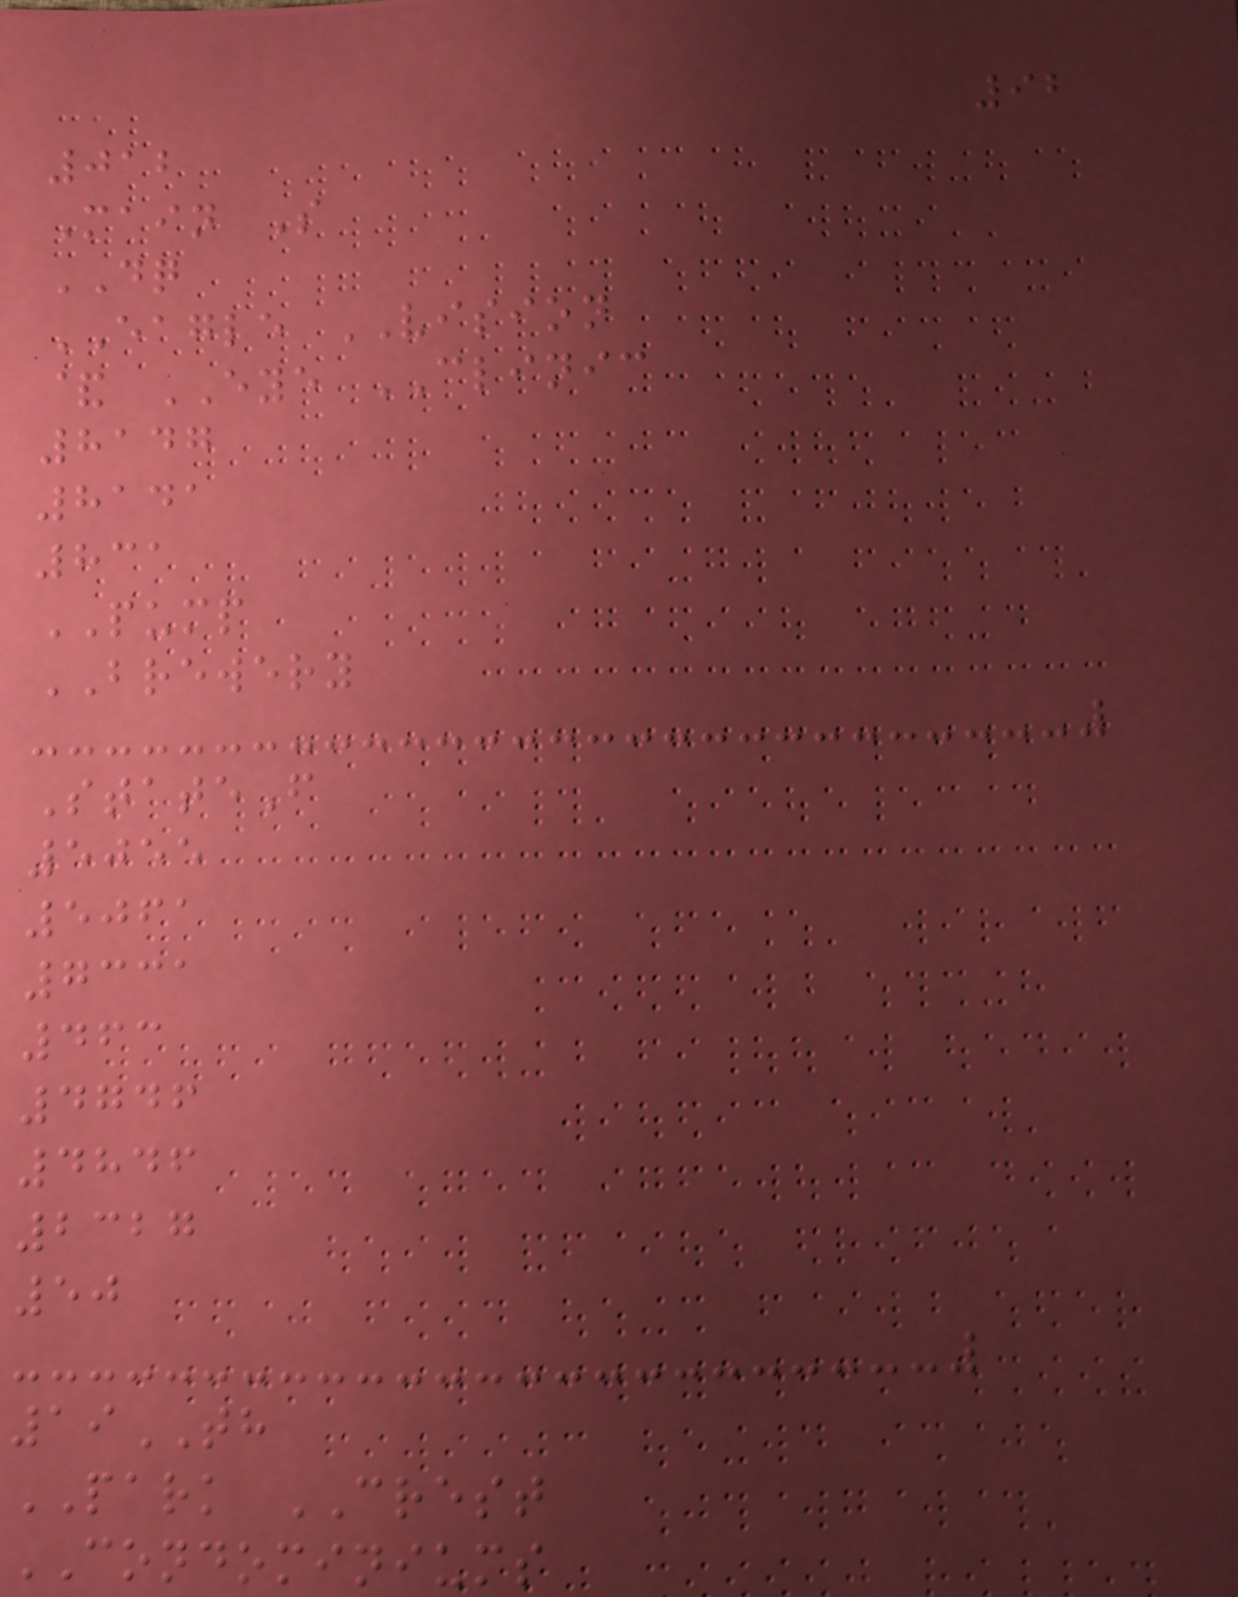92
012
Main S
DQ
EAGLE VISION
& EYE CLINIC
8147
8141
831
PUMP
BREWERY
StateF
5055
5061
7331
463
4746
4846
2327
50
19TH
PARK CREST
CONDOMINIUMS
